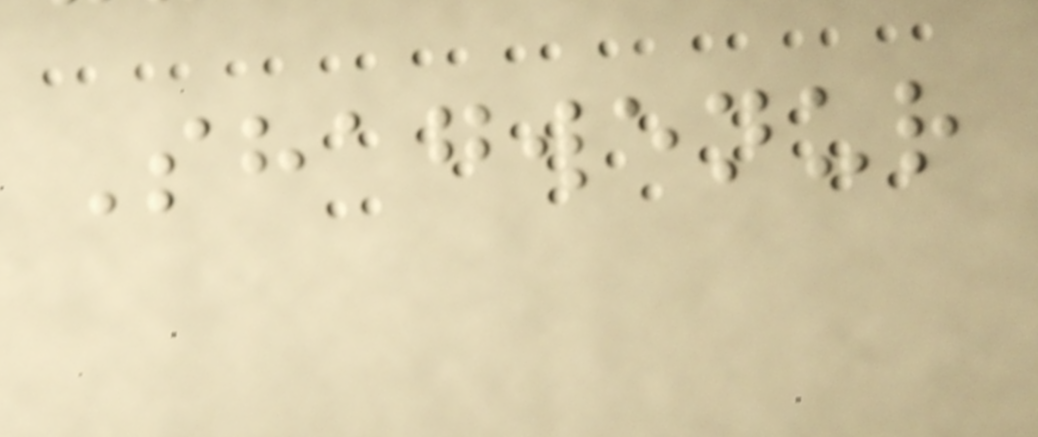Shagwenur
